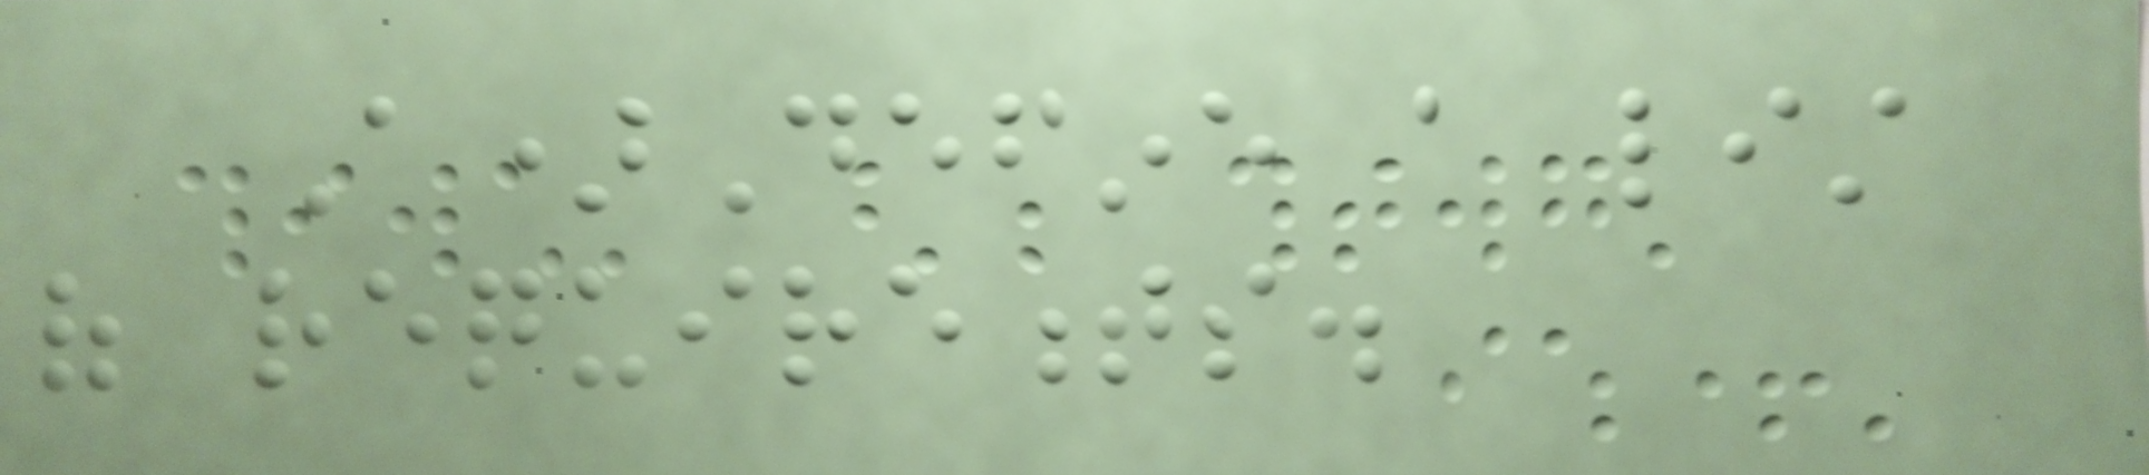A)Define a list
of requirements.
